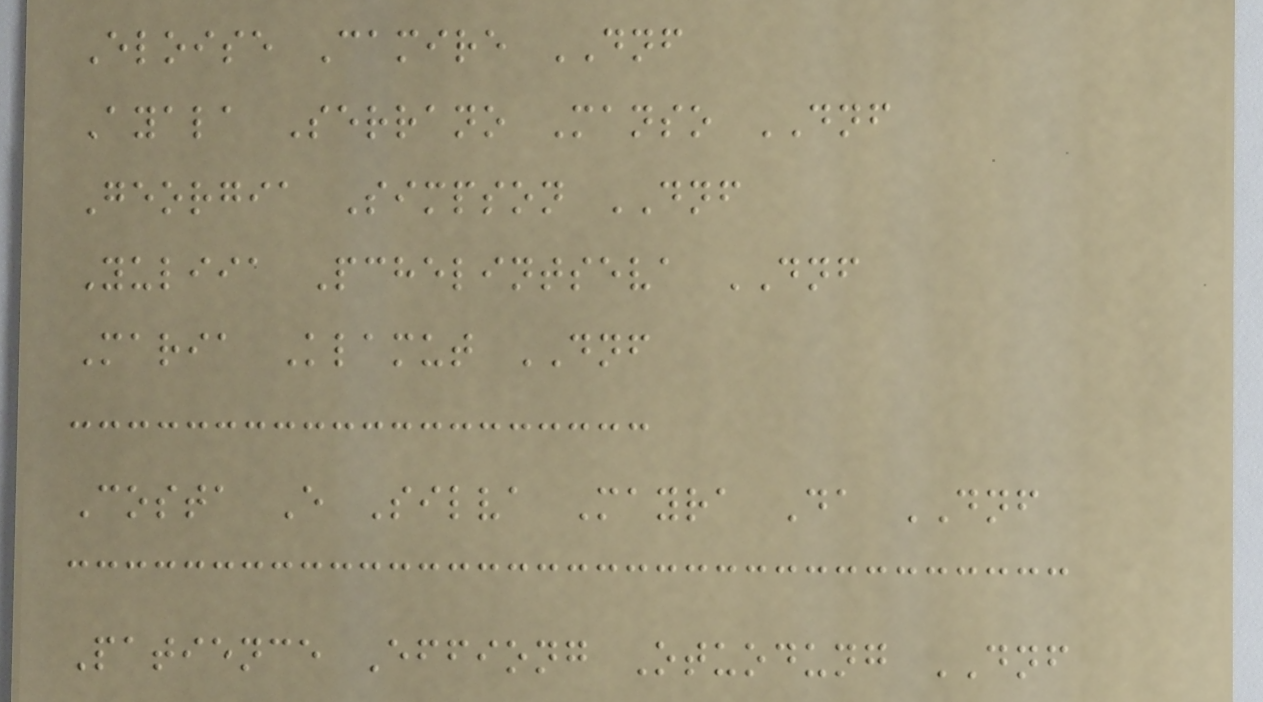Eloise Camire DNF
Ayala Serrano Manso DNF
Georgia Simpson DNF
Yuliia Pchelintseva DNF
Maria Klamut DNF
Costa E Silva Mayra Da DNF
Patience Effiong Otuodung DNF
